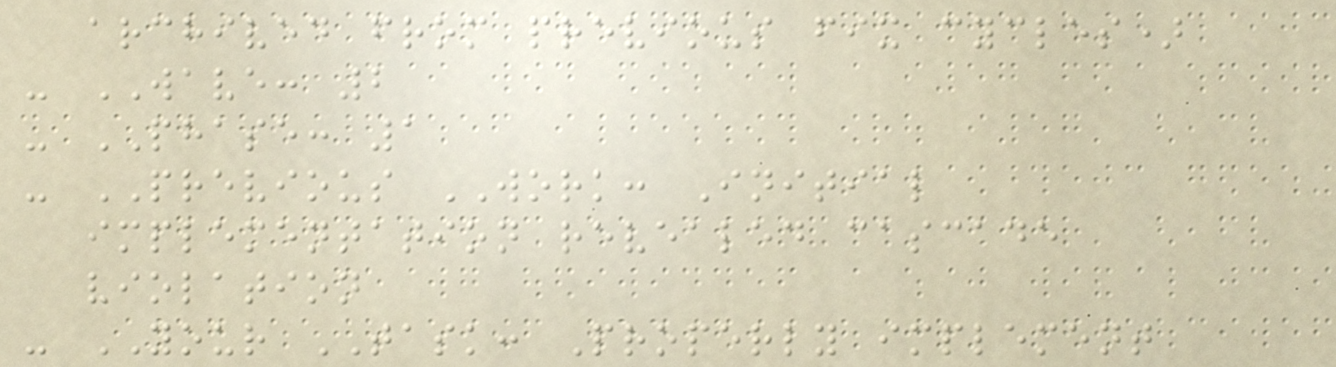archived from previous fix cycles)
- WAVE: 2
- PHASE: 1
- PREVIOUS WORK: Initial
implementation revealed cascade
violation
- YOUR TASK: Properly implement
